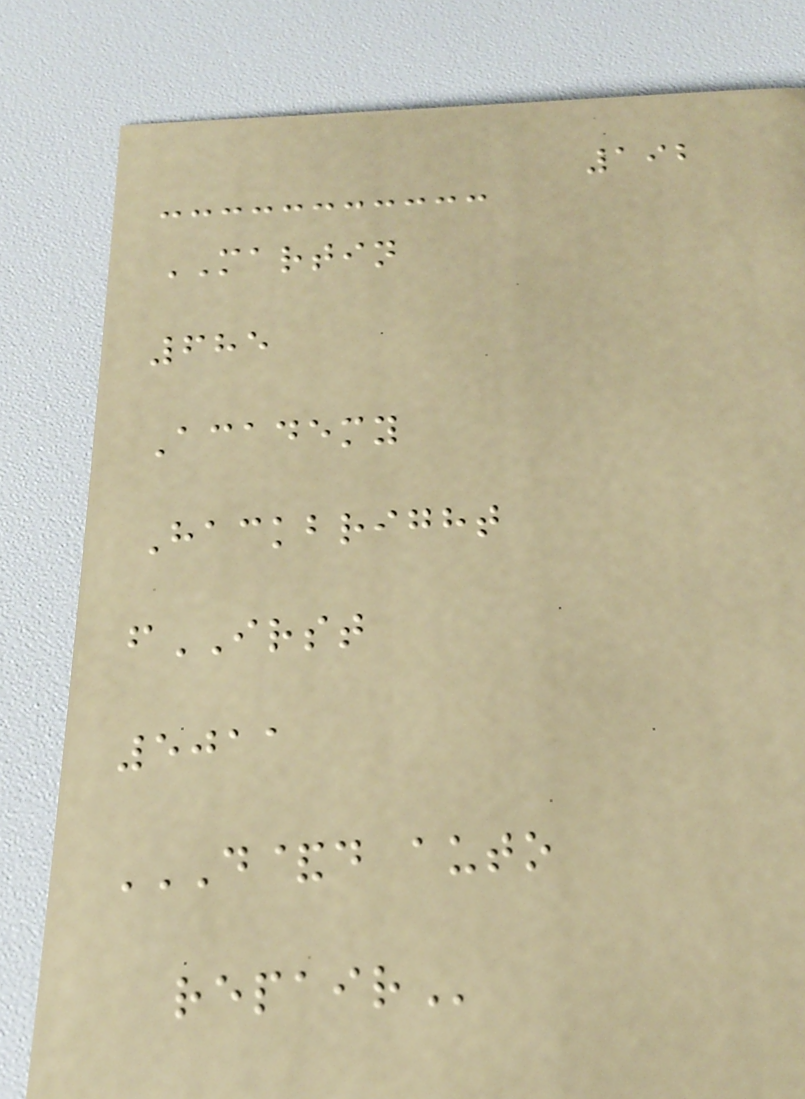192
MARTIN
685
Academy
Hackbright
fIRST
5011
D&D AUTO
REPAIR
